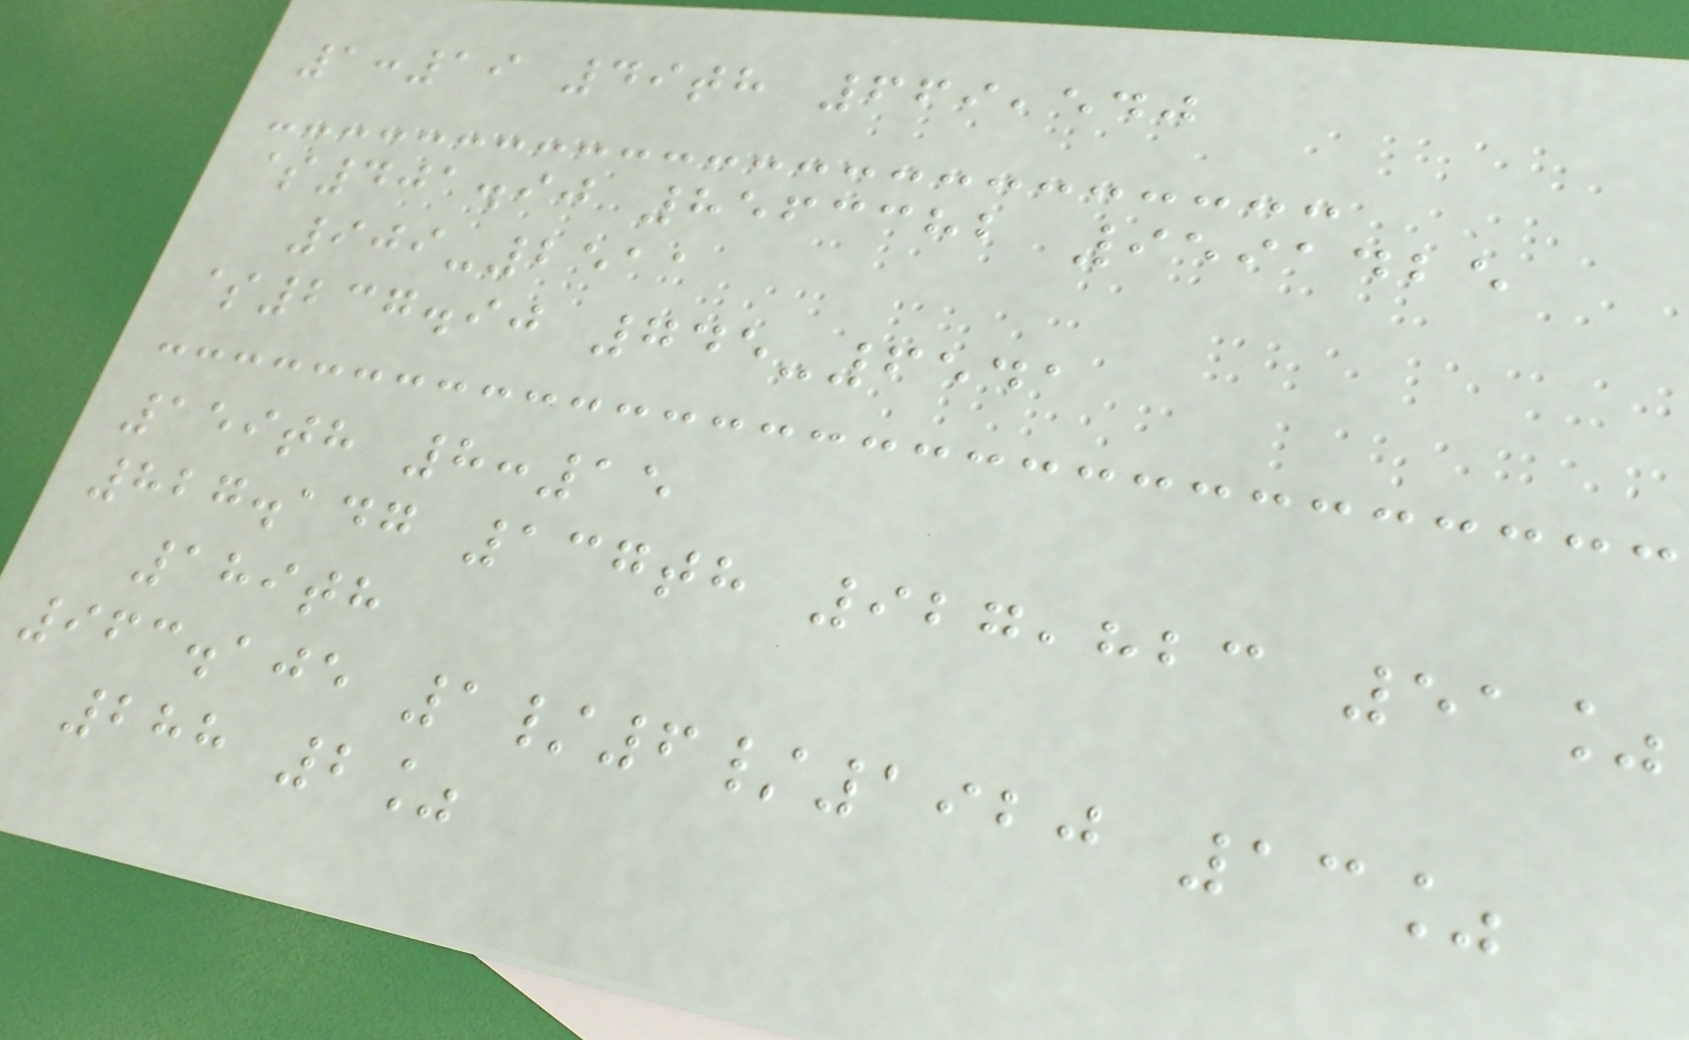1:19 49th 669,540
$401.90 8563382 9591425
909-2511
$237.90 745-6541
159th 8:15
827.147 137th 927,823 51%
189th
963.105 1/6/1920 13%
288 2%
